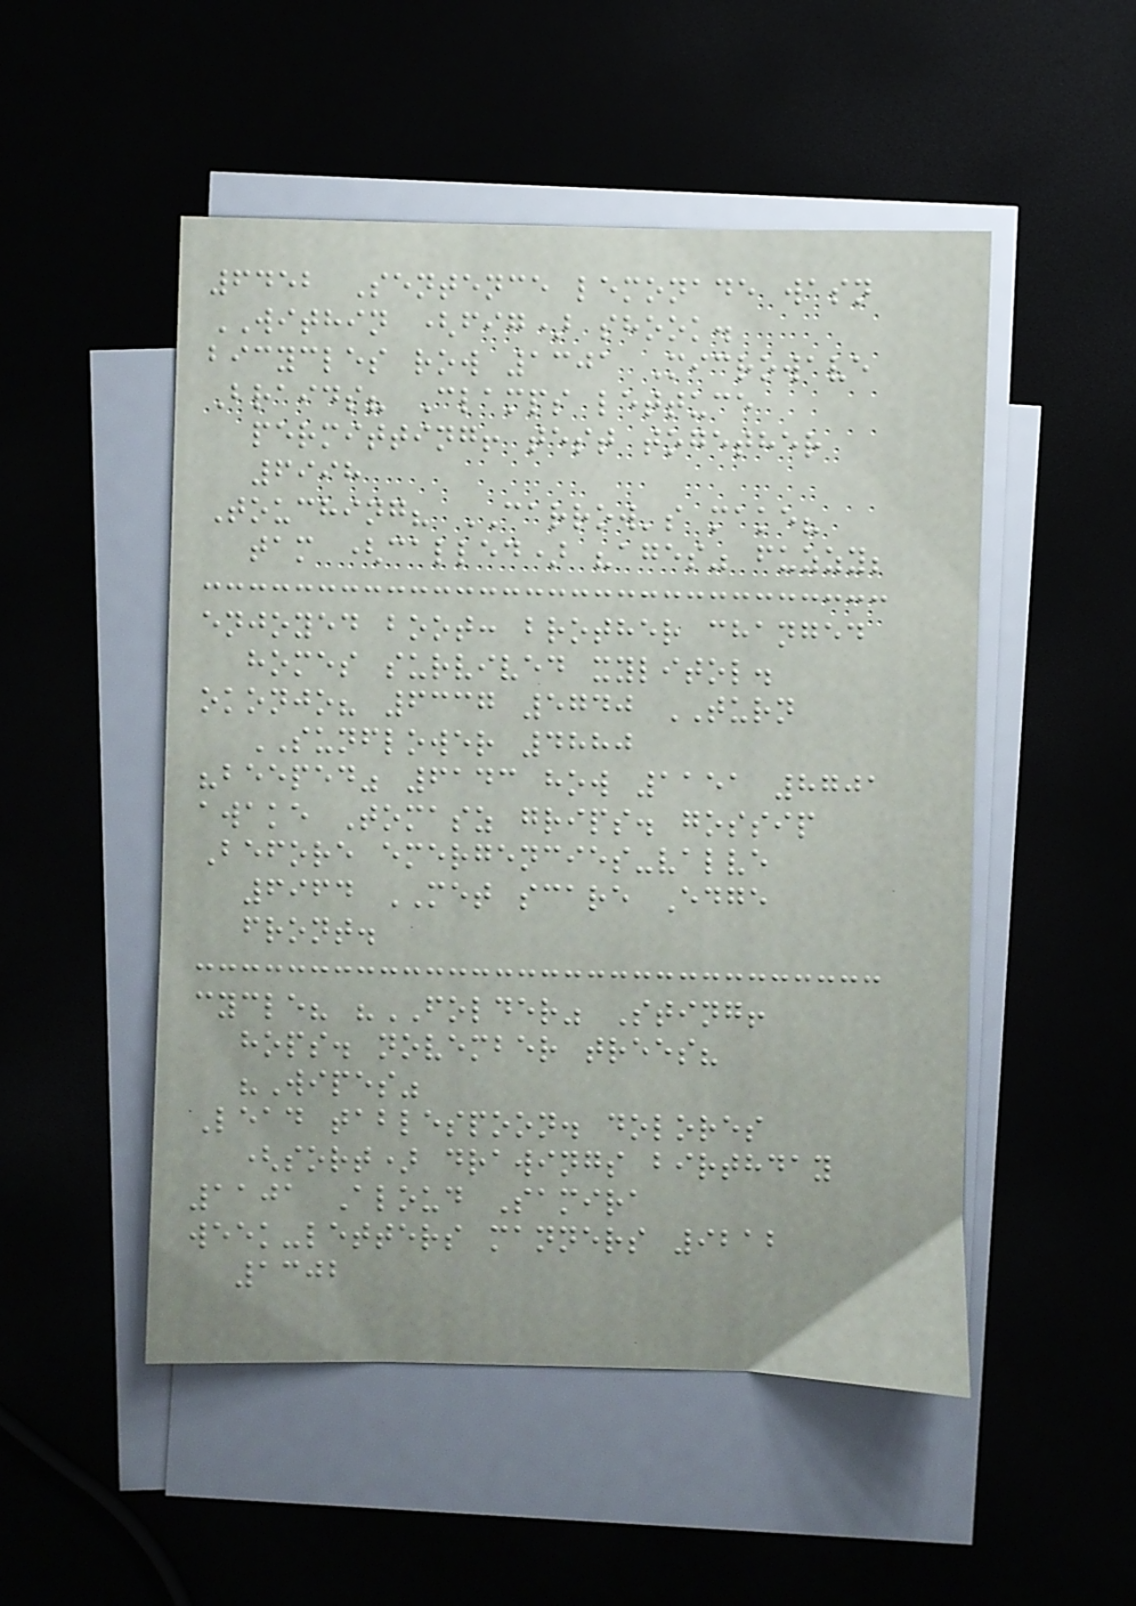6452 Sentence lemonade wasn
WITHIN (fig) shook.
bicycles row 1301 Microwave
Braids? Clamps lettuce
permitting! test together
6998
Touching? CARROW's make?
tam (called) "ages" fuzzy;
enjoyed boot: brother changed
homes survived xylitol.
okonjo? 6337 5740 TURN
SUNFLOWER 4880
"beeped" 6143 how 1151 8701
awake Tomasz grips. gossip
Before emergencies-valve
6964 MET scare Edge
front.
cycle? "FOLDER" Sting!
hops. november trees?
"Wipes"
Lead tablespoon. dolores
(sort) drawings birthday
1101 Aloud Samira
week-letters manners 9212
1302
